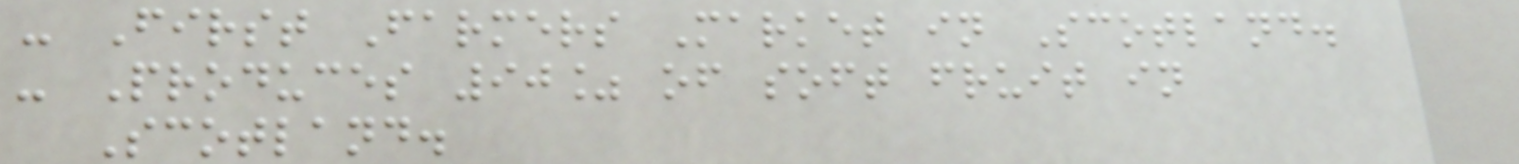- First Farmers Market in Scotland.
- Produces 90% of soft fruit in
Scotland.
